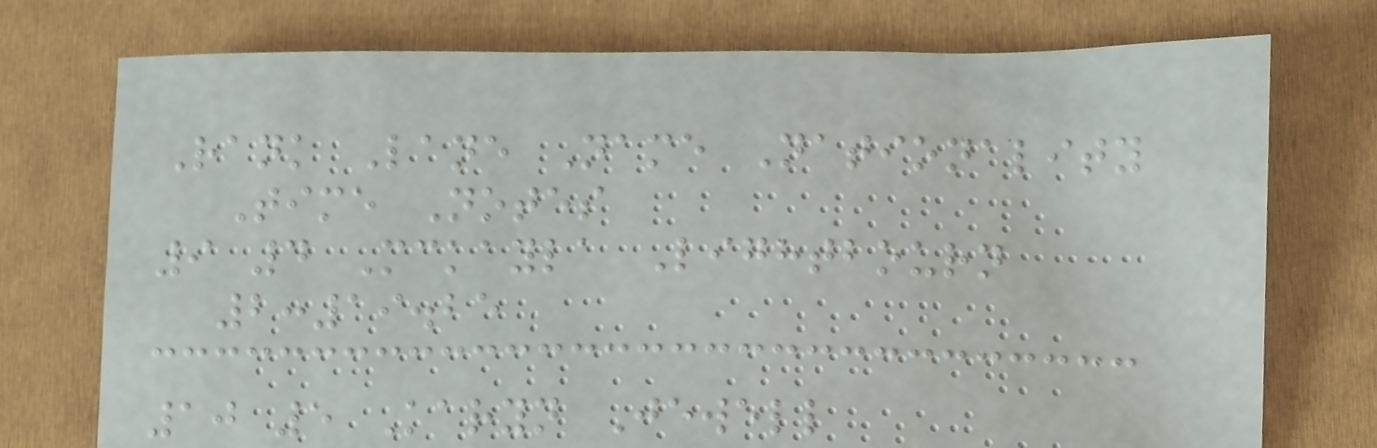Rank Lane Name Nationality
Time Notes
9 4 Mckayla Lightbourn
2:19.25
10 5 Karyn Jewell
